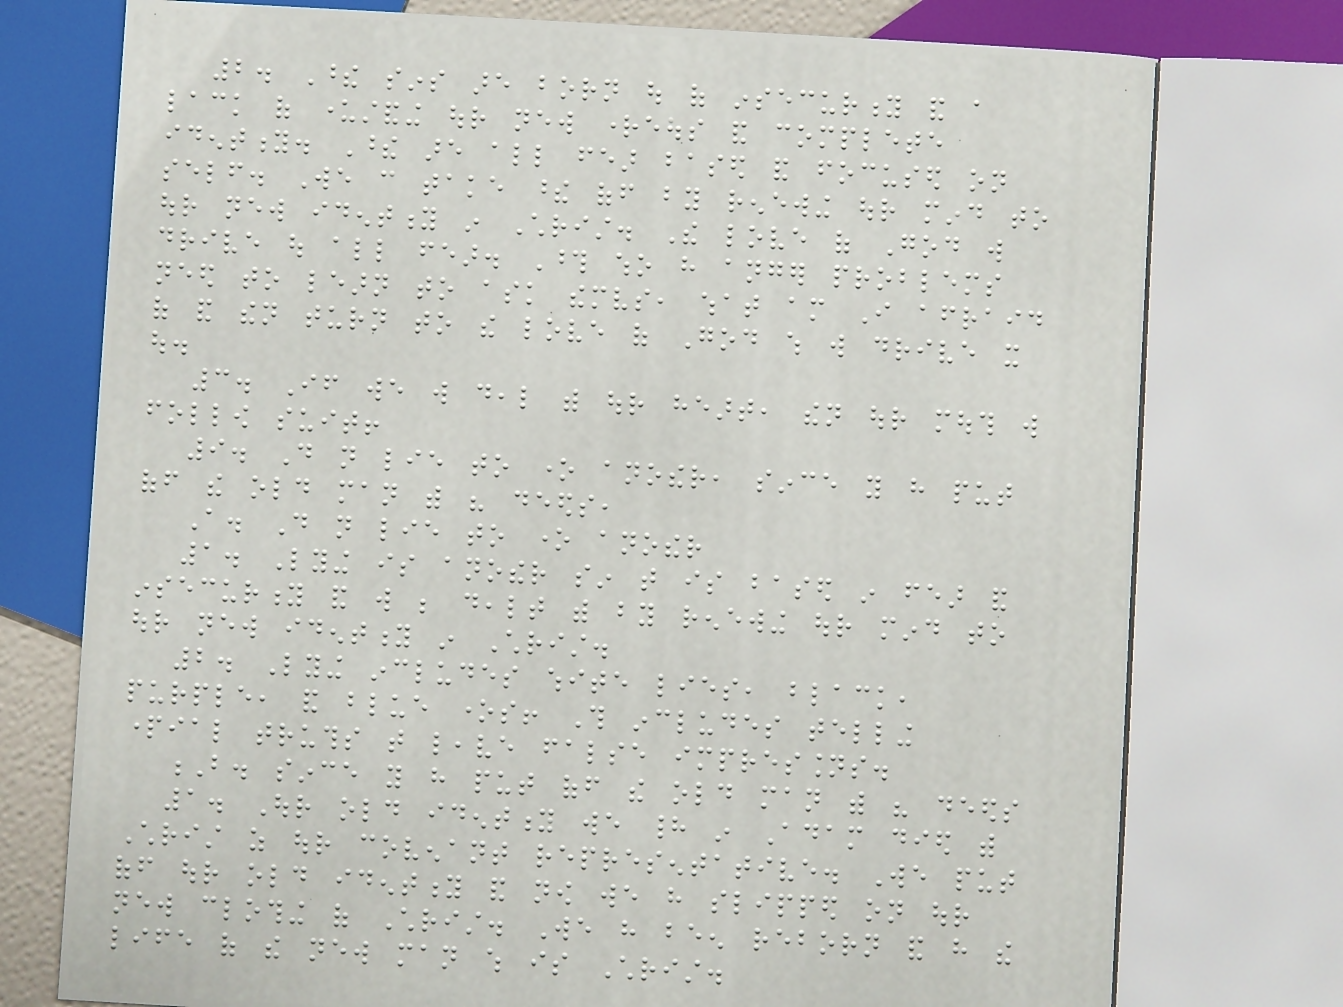2. These sins are born out of insecurity and a
lack of understanding our new righteous and complete
identity. These are all fear based and focused on
self. We can take these off by renewing our mind to
our new identity in Christ. The love of God will
drive out all fear. Those who have anger problems
need to learn to ask themselves, what am I afraid
of and then turn to the love of God which will drive it
out.
3. If we will deal with our heart, then our mouth will
follow suit!
9. Do not lie to one another, since you have put
off the old man with his deeds,
A. Do not lie to one another
1. Lying is another sin that is based in fear and
insecurity and will be dealt with by renewing our mind to
our new identity in Christ.
2. Lying includes white lies, black,
purple, and blue ones! This includes telling
partial truths that leave false impressions.
B. since you have put off the old man with his deeds
1. Our old identity we had in Adam died with
Christ as our covenant representative. We put
off our old identity and now we have slipped on our
new clothing of Christ. We have been reborn and have the
life of the new man which is Christ.
